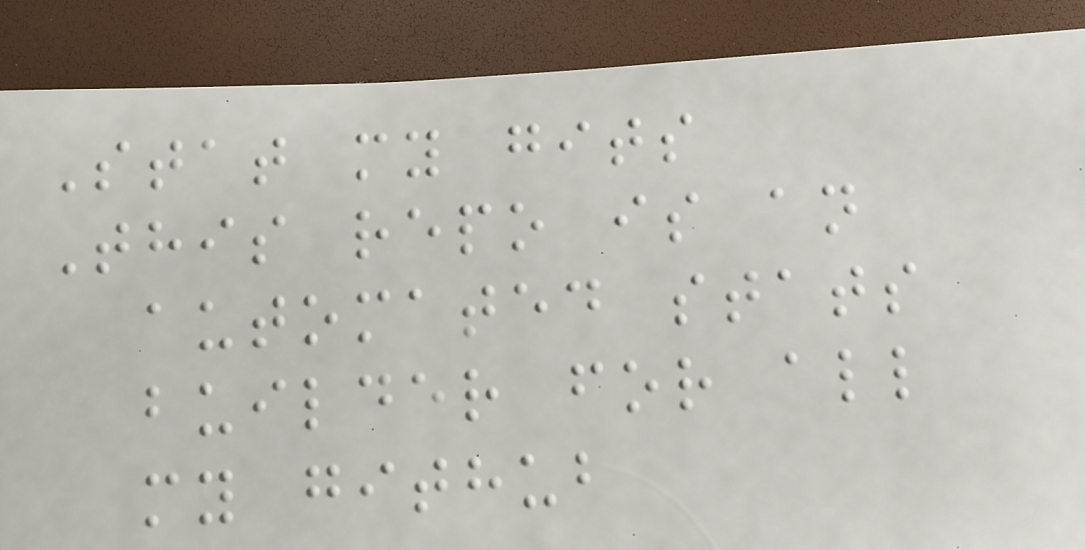Stat my gits
This repo is an
automated stats
builder for all
my github
